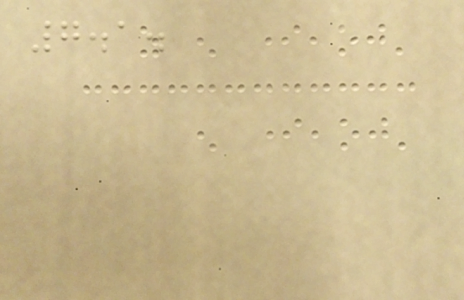7.1.
